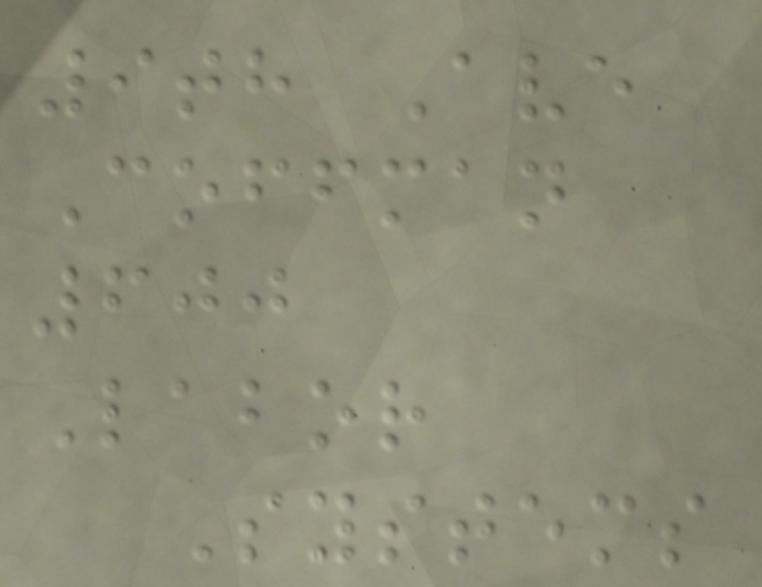9th Ave
Coffman
600
Labor
Systems
